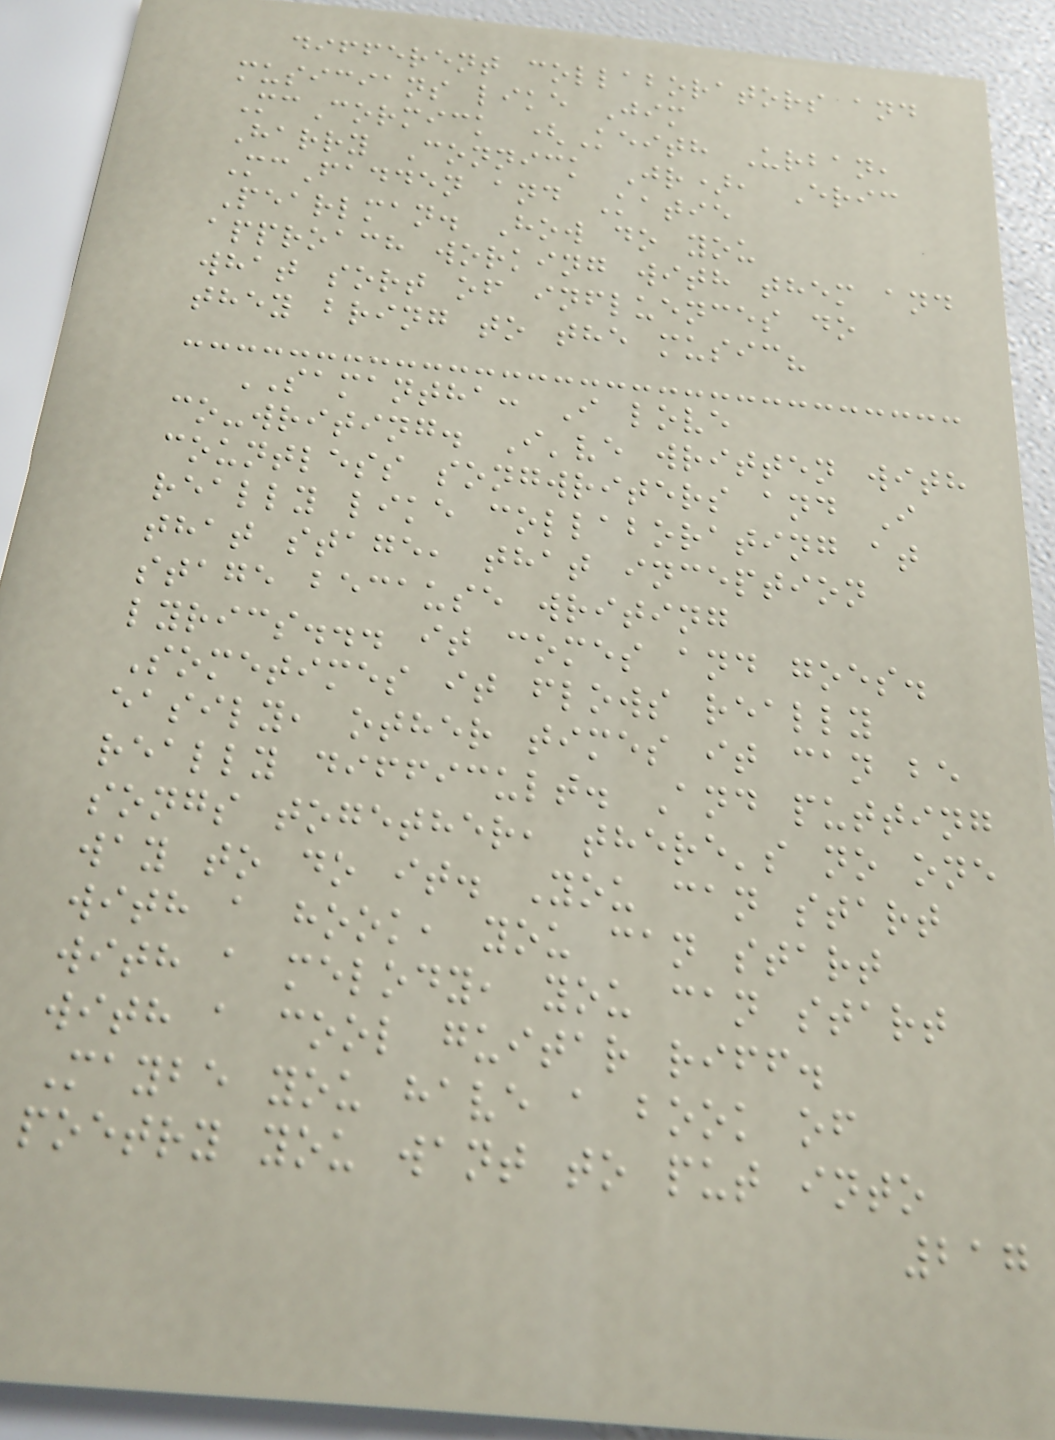different collaborators and
musicians like Jim
McCormick (Keith Urban,
Harry Connick Jr), Eric
McFadden and Katie
Pearlman. How do you
approach working with them and
what sort of influences do
they bring to the music?
SAMANTHA: I love
co-writing. I've written with
countless songwriters and I
really like collaborating at
that stage, that inception
stage because writing
lyrics... it comes and goes.
Sometimes it flows really
easily, other times it can be
really difficult. And putting
songs together, there's no one
way to do it. You can start
with a hook, you can start
with a melody, you can start
with a cool guitar riff.
Maybe you have a book of
poetry you want to put into
217
